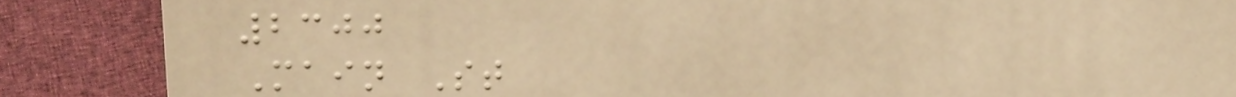2300
Main St
